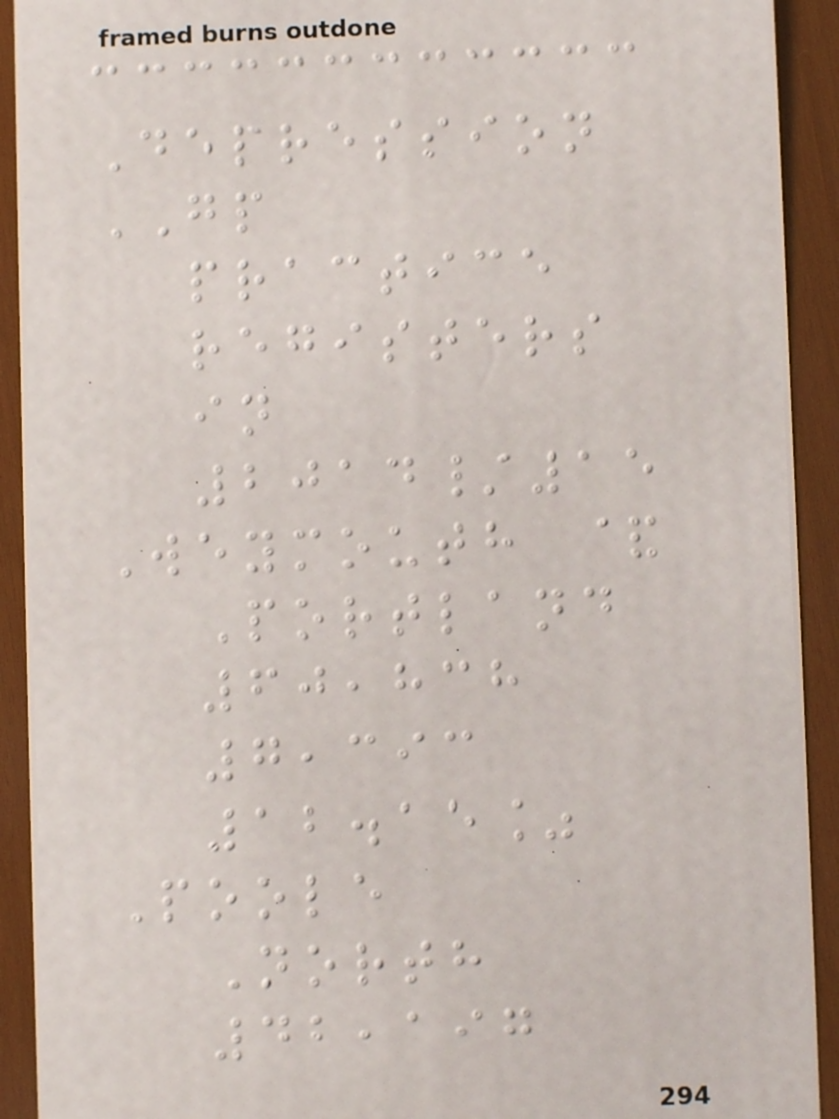Depression
GP
practice
registers
in
2014/15
Weymouth &
Portland
60,838
7,393
12.15%
Poole
North
42,197
